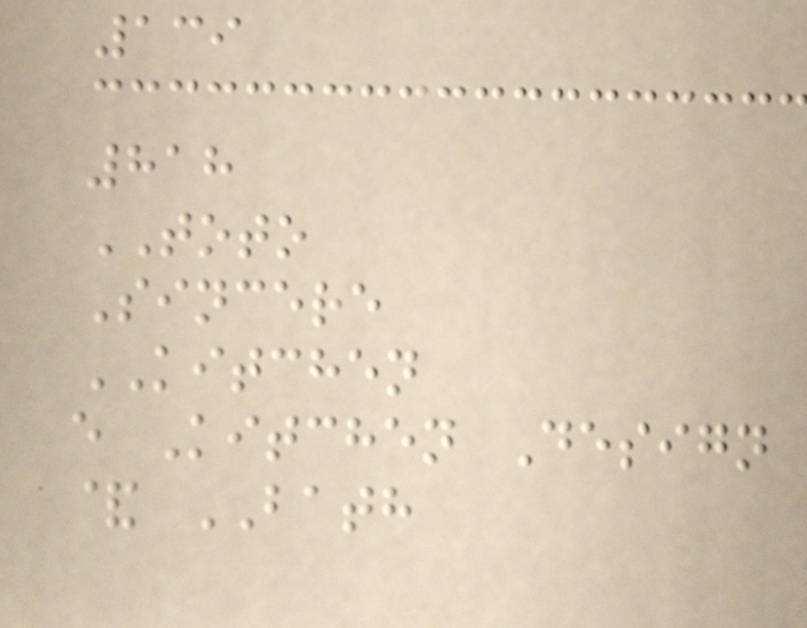139
818
TOTO
Sincere
KITCHEN
e Kitchen Design
& BATH
